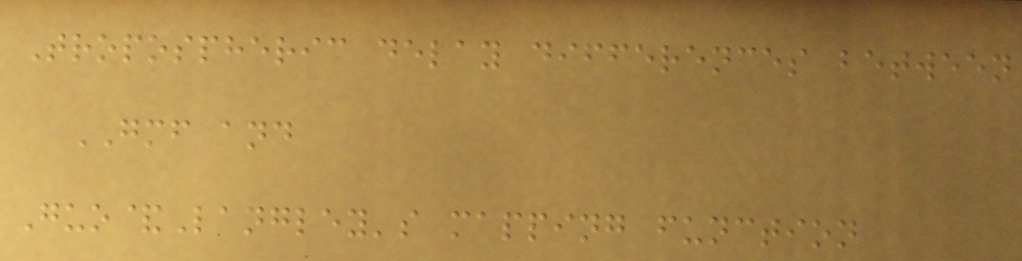Tropospheric delay differences between
GMF and
Guo&Langley's mapping function
